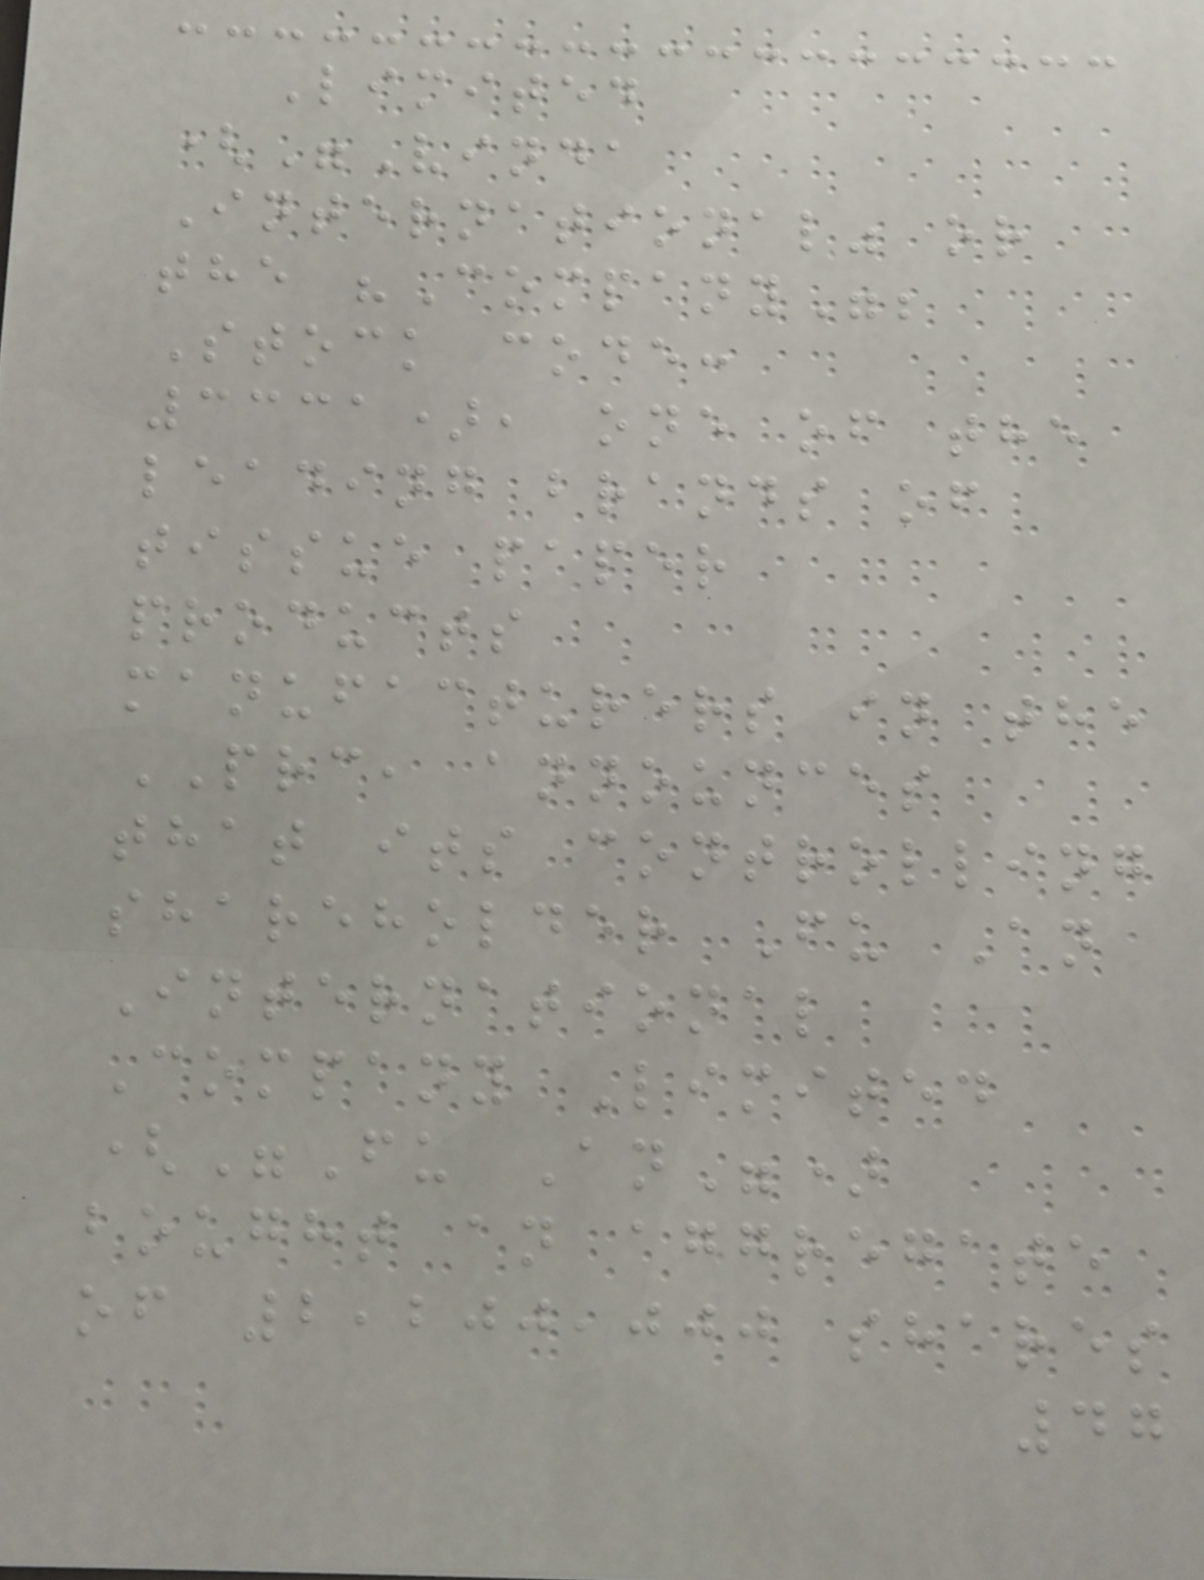Limited
("Vinda
International" or
the "Company";
Stock code:
3331), one of the
leading brands of
tissue paper
products
manufacturers in the
PRC, announces
that its controlling
shareholder Fu An
International
Company Limited
("Fu An")
bought an aggregate
of 2,200,000 shares
47
